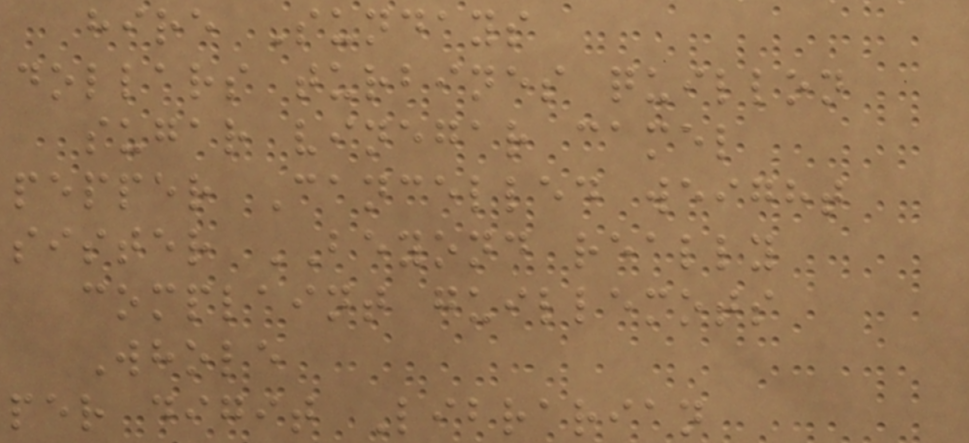hire Sundays
dollars turbines quillon
sugar vinegar camel
pepper Cancelled weight
sister BEYOND really
complaint guillemots
Whole
per digit Librarian
